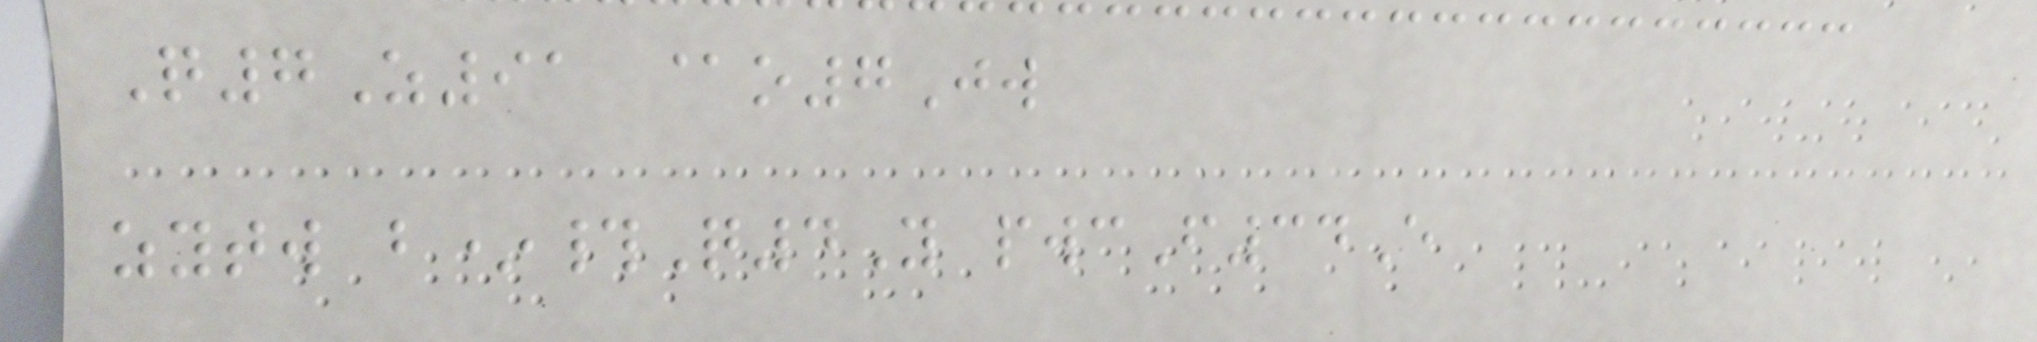Q7Z91 @o7Jw
zytw b*#Q4Y pwcF34E
